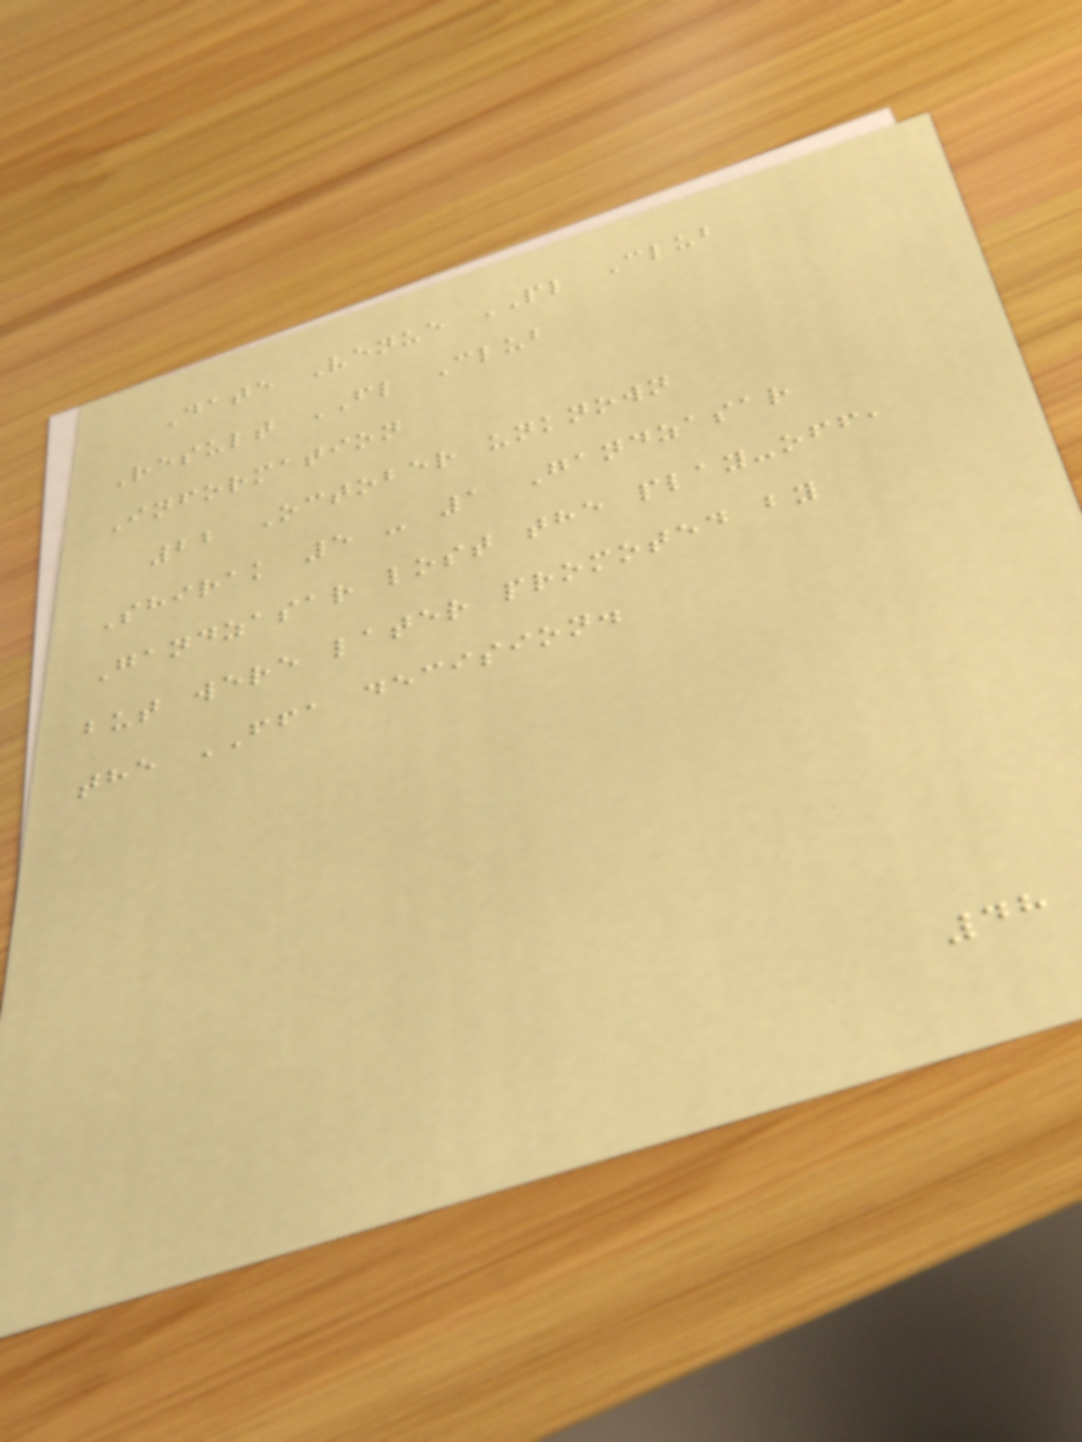Date Venue PL Club
Result FL Club
Information
22 October unknown
Shirak 5 - 1 Gandzasar
Gandzasar lost the play-off,
but were later promoted by
the FFA decision.
48
